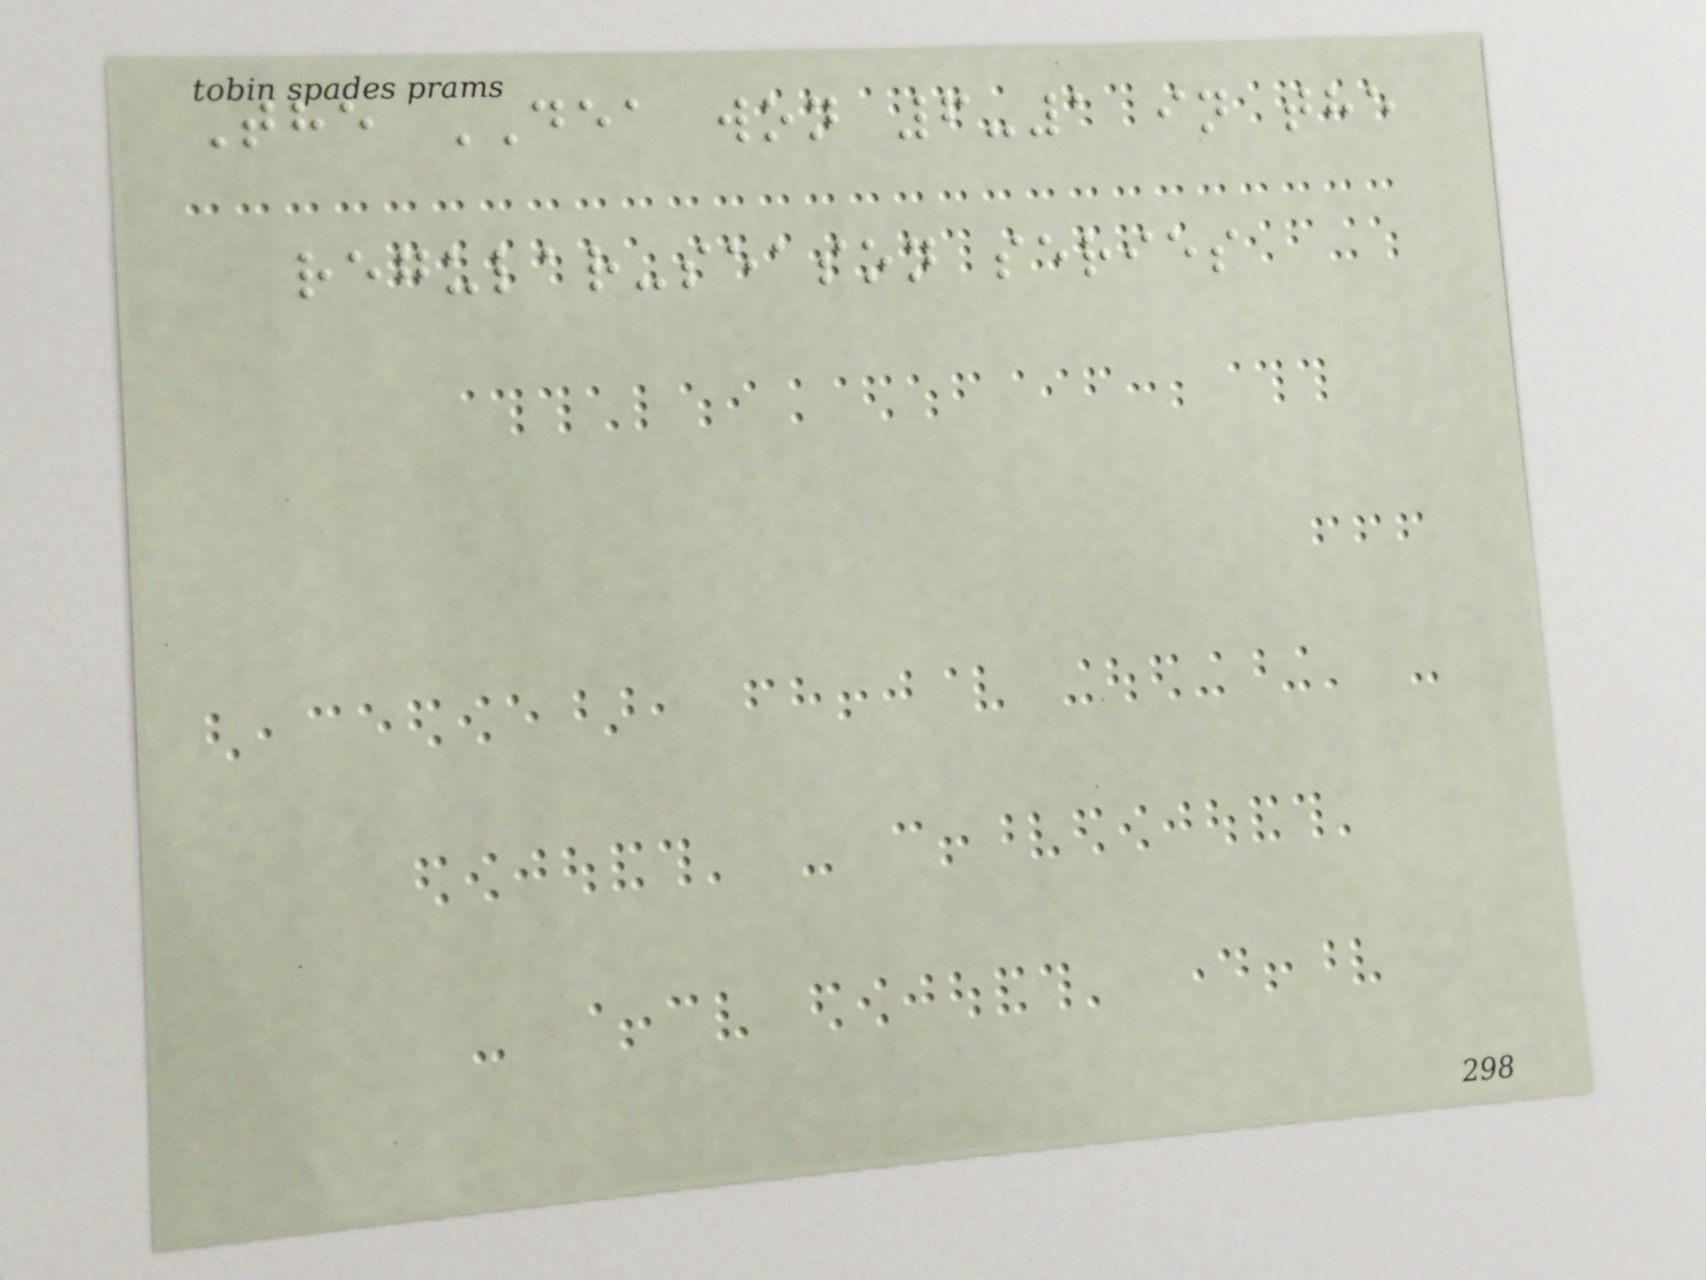The DEA won 6-1 in the
regular-season series
